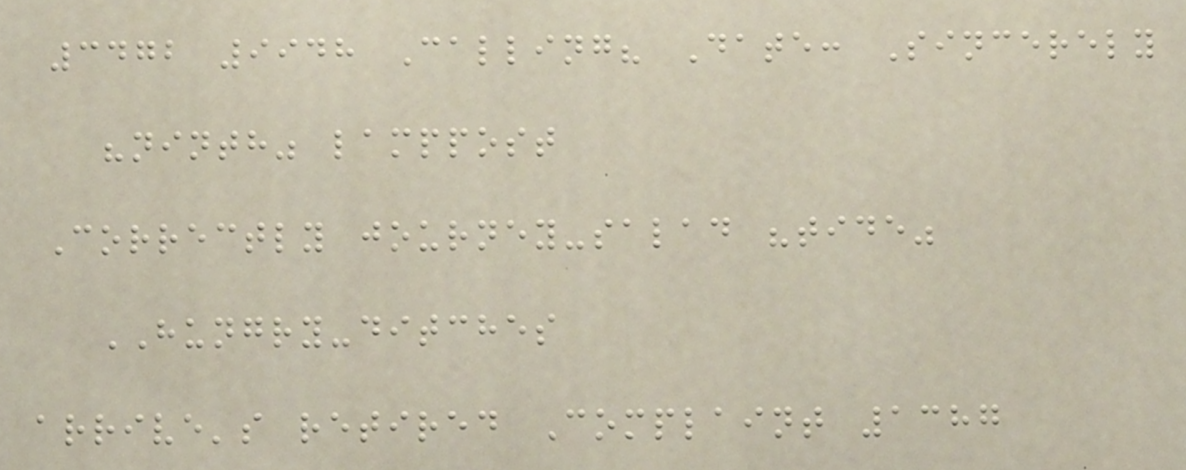3472 9948 Calling? Date: Sincerely
"ninth" lamppost
Correctly journey-salad "tide"
HUNGRY-ditches
arrive's retired Complaint 1387
